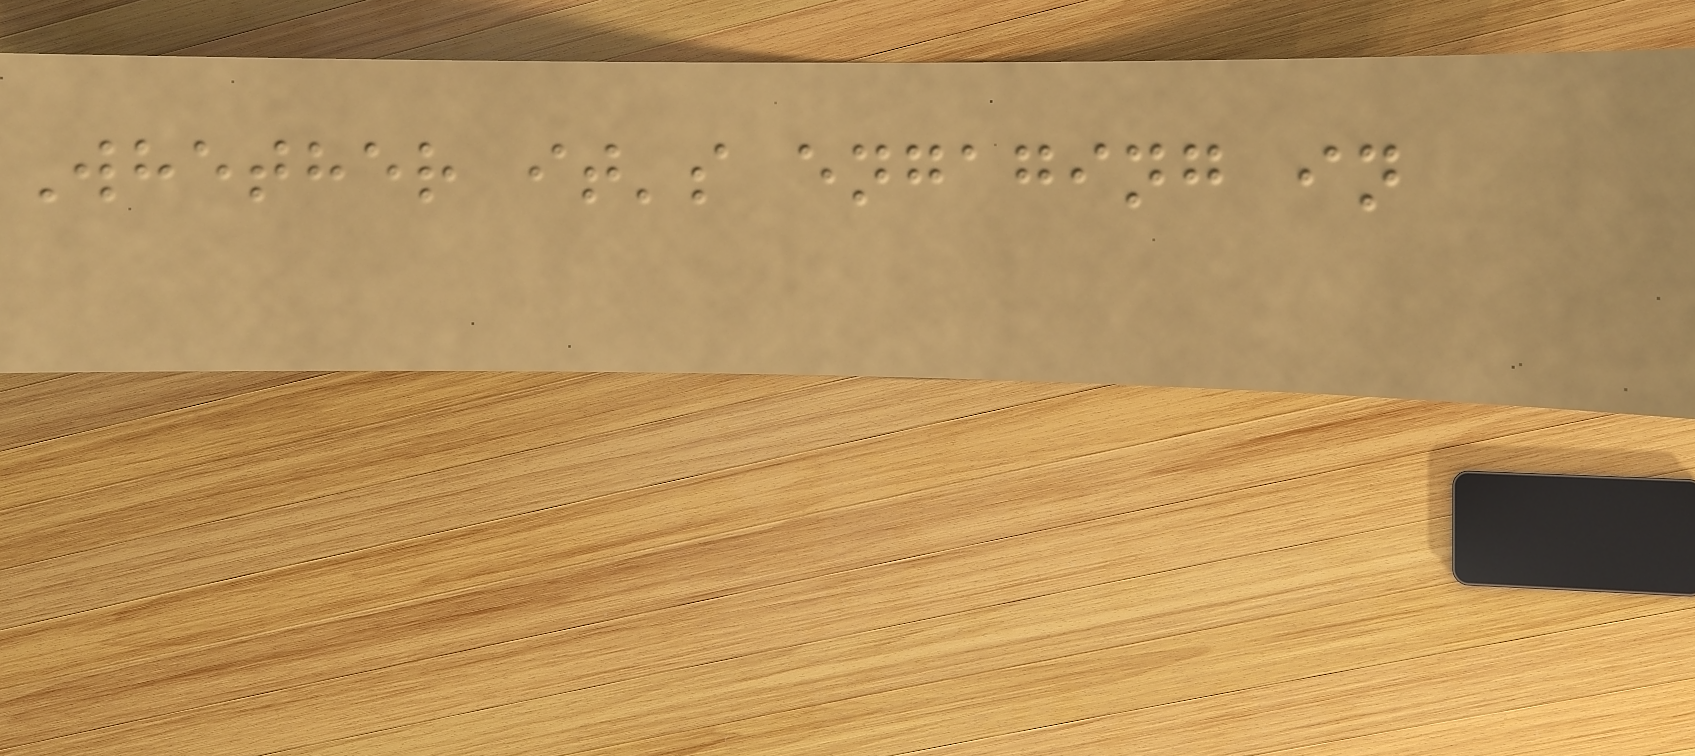Whether it's engaging in
